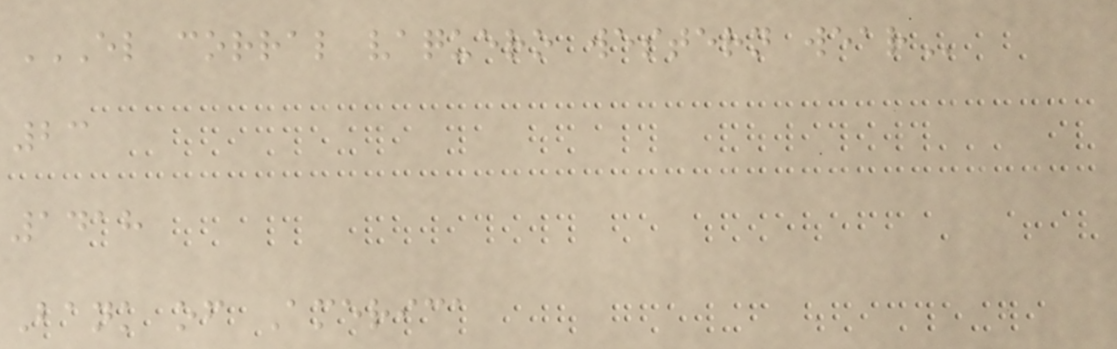EL CORRAL VAQUERO WESTERN WEAR
23
1418
Bank of America
